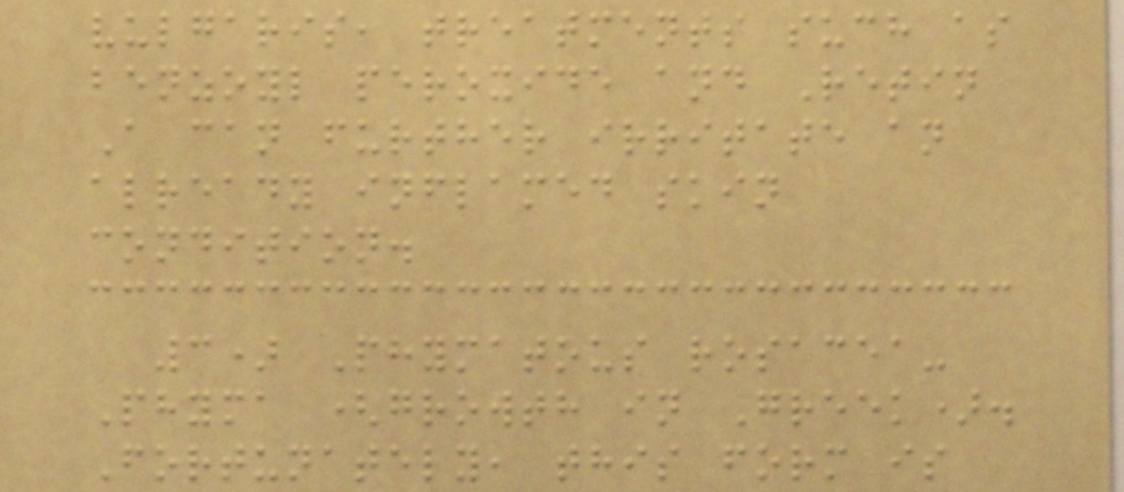vulgaris, treatments such as
benzoyl peroxide and Retin
A can further irritate an
already inflamed skin
condition.
3) Phymatous rosacea-
Phyma (growth in Greek).
Fortunately, this form is
